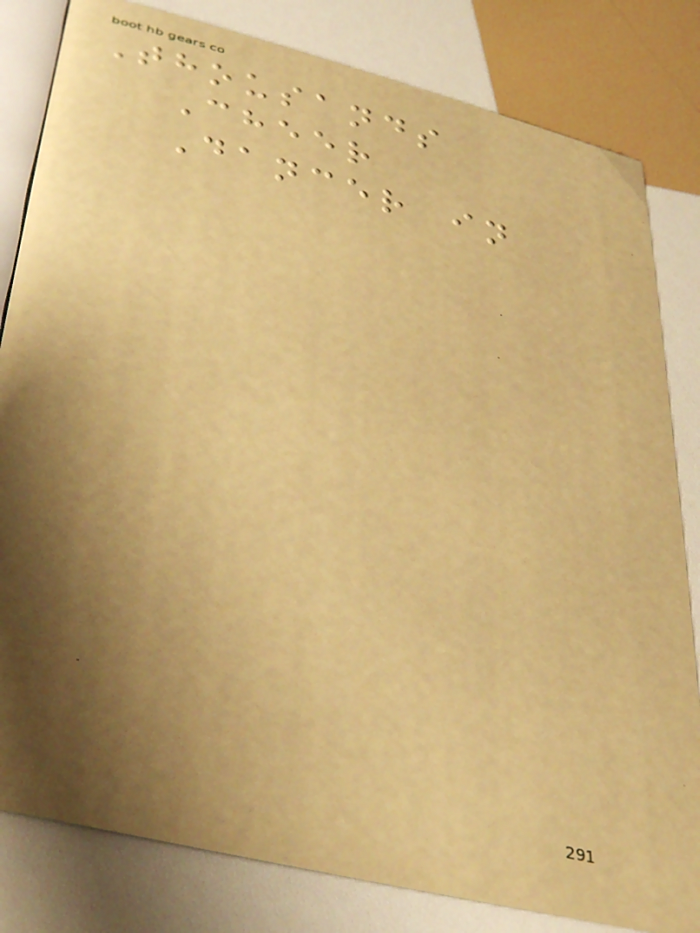Thousands
Cheer
Dancer in
